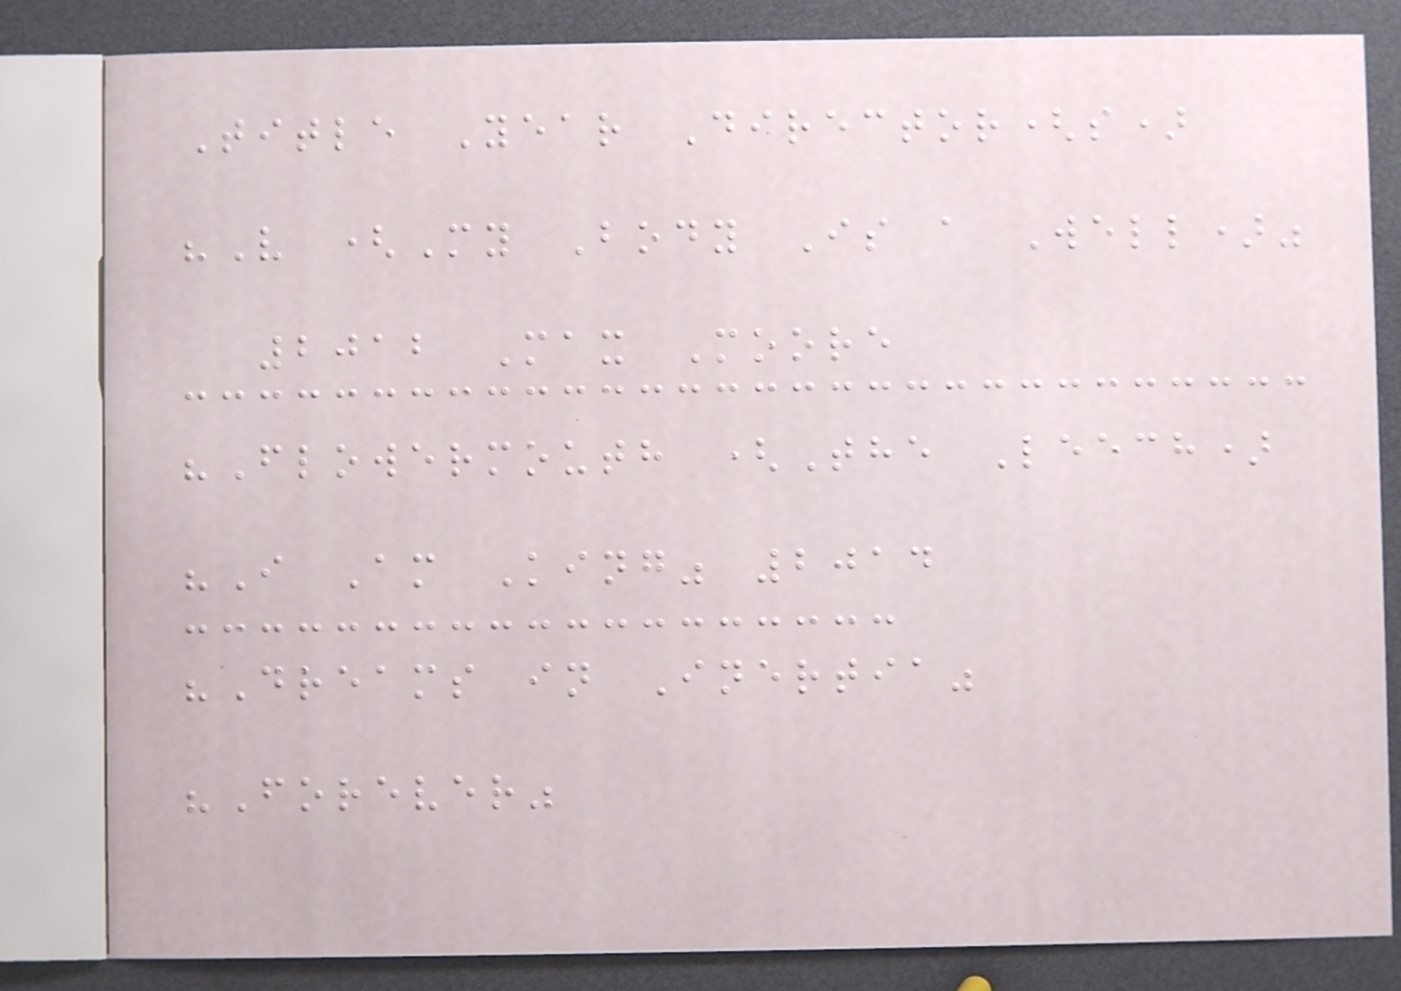Title Year Director(s)
"V (My Body Is a Well)"
2012 Max Moore
"Flowermouth (The Leech)
"I Am King" 2014
"Dreams in Inertia"
"Forever"
